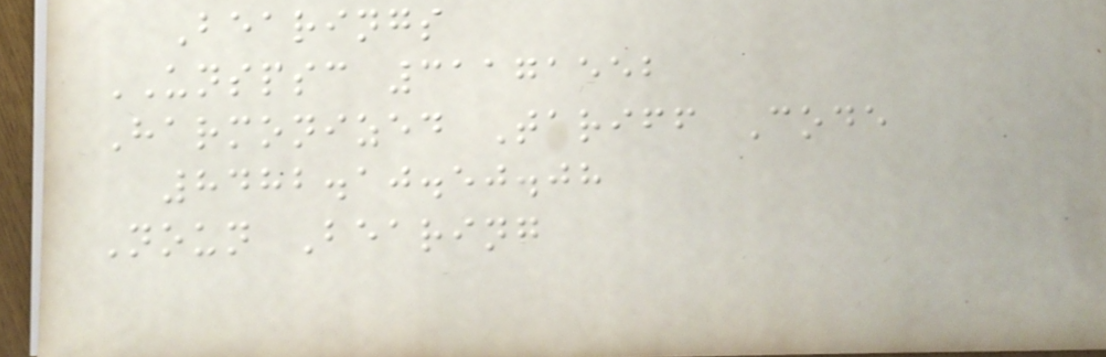Bearings
UNSPSC 31171552
Harmonized Tariff Code
8482.10.50.08
Noun Bearing
